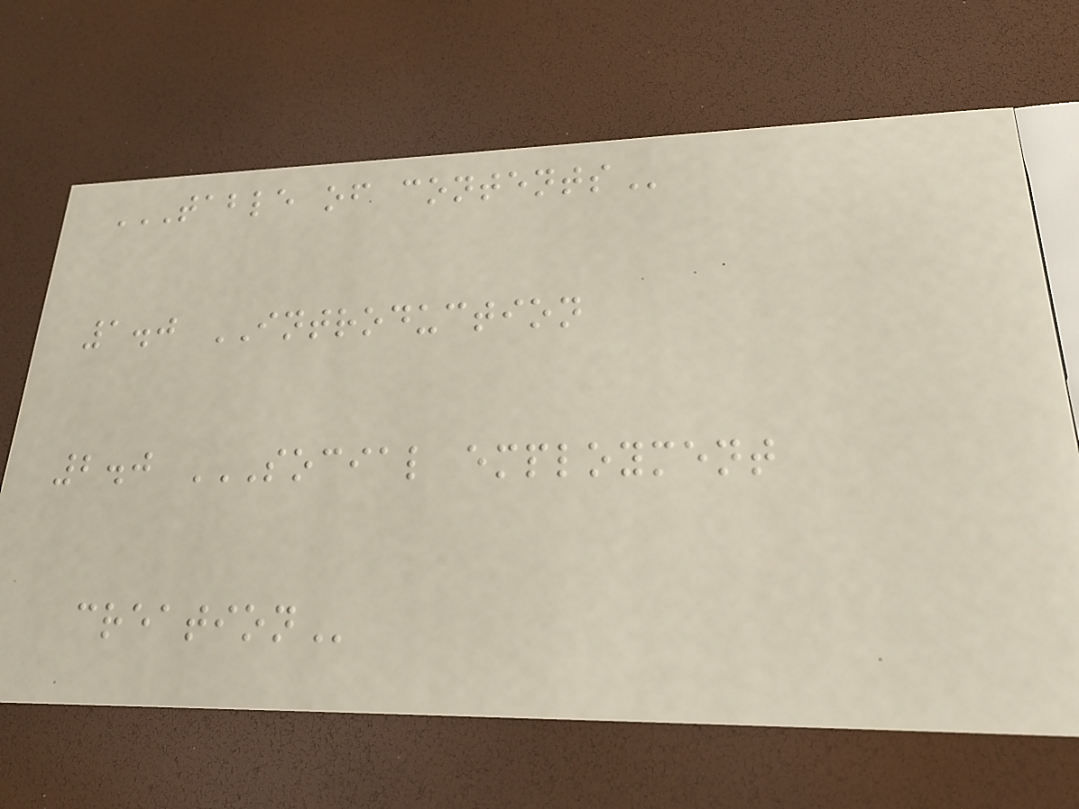TABLE OF CONTENTS
1.0 INTRODUCTION
2.0 SOCIAL EMPLOYMENT
CREATION
